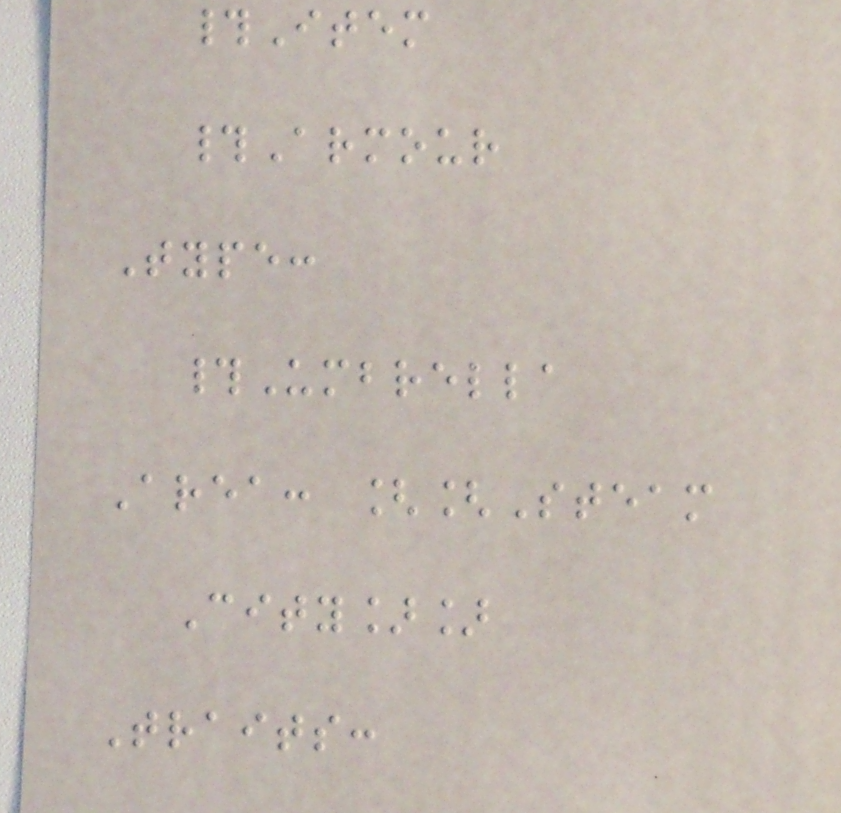#Item
#Armour
Type:
#Umbrella
Area: [[Steam
City]]
Traits:
